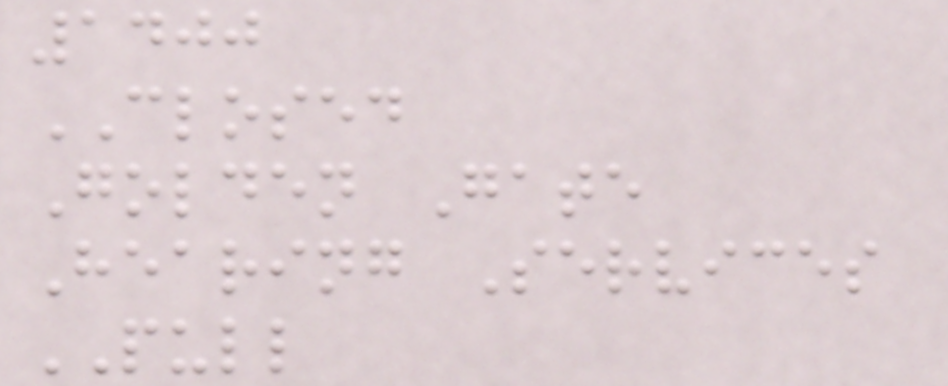1400
CLOSED
Golden Gate
Hearing Services
PULL
